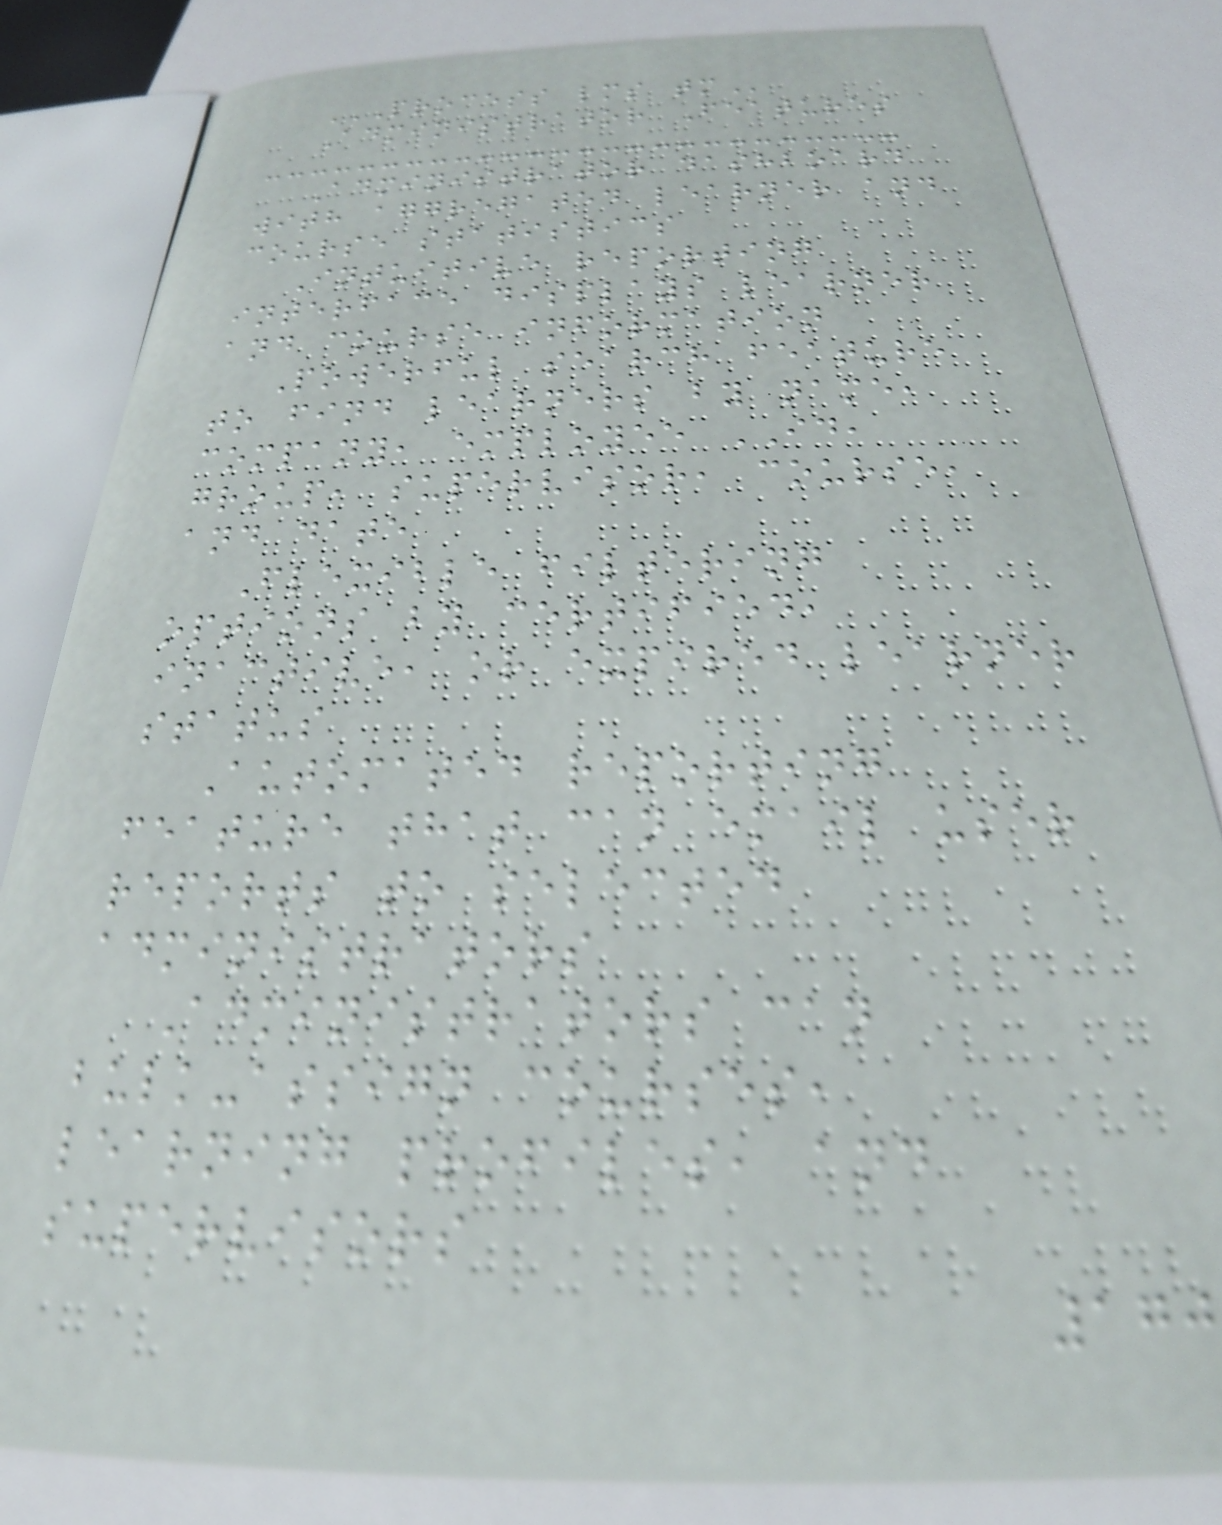PROCESS LMS TM
Administrator Features
Administrator dashboard
with aggregated learner and
course statistics
Intuitive reporting
interface displays learner
and course information
Powerful search feature
to find learners by name,
company, employee ID,
group, supervisor, course,
and date
Flexible filtering
options by certified,
inactive, or expired learner
status
Automated reporting
feature that can email user
reports to selected
administrators
Administrators can
bulk-assign courses,
learning profiles, and
supervisors
170
